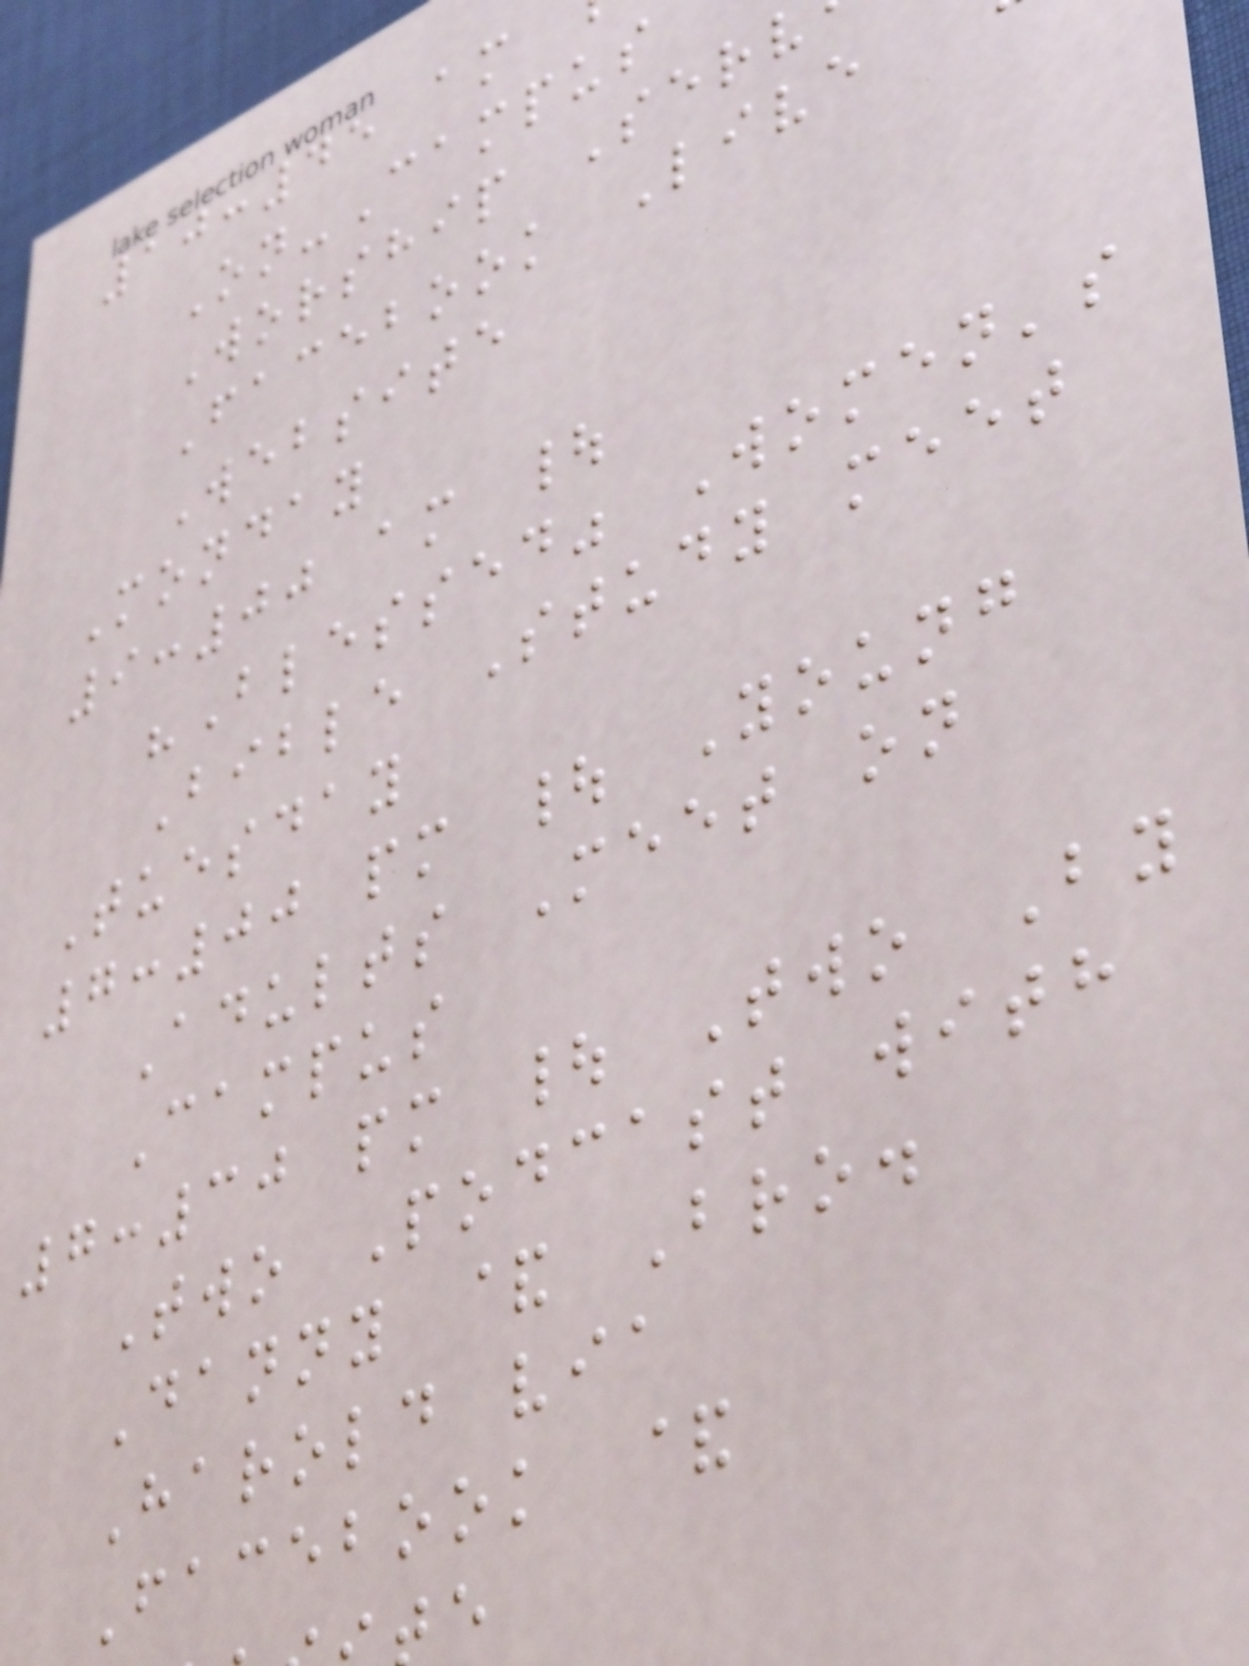10:45 am
On-Campus
Worship Serv
Facebook Live
Website
Monday
9:00 am |
"Blessed" Women's
Bible Study meet
Tuesday
7:00 pm | Young
Adults Meet on
Campus
7:30 pm | Two By
Two Podcast with
Danny & Bro.
Harold via
Facebook &
